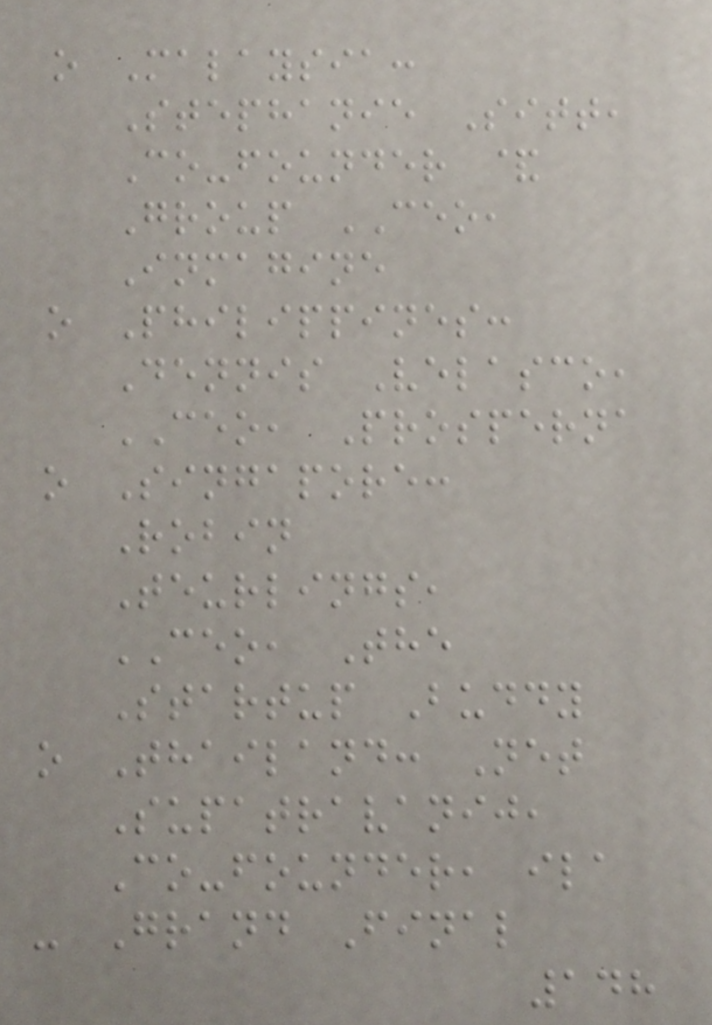o Malaysia:
Stephanie Sitt,
Co-founder &
Group CEO,
Inmagine
o Philippines:
Dennis Velasco,
CEO, Prosperna
o Singapore:
Robin
Teurlings,
CEO, The
Startup Buddy
o Thailand: Net
Supatravanij,
Co-founder, ila
- Grand Final
148
